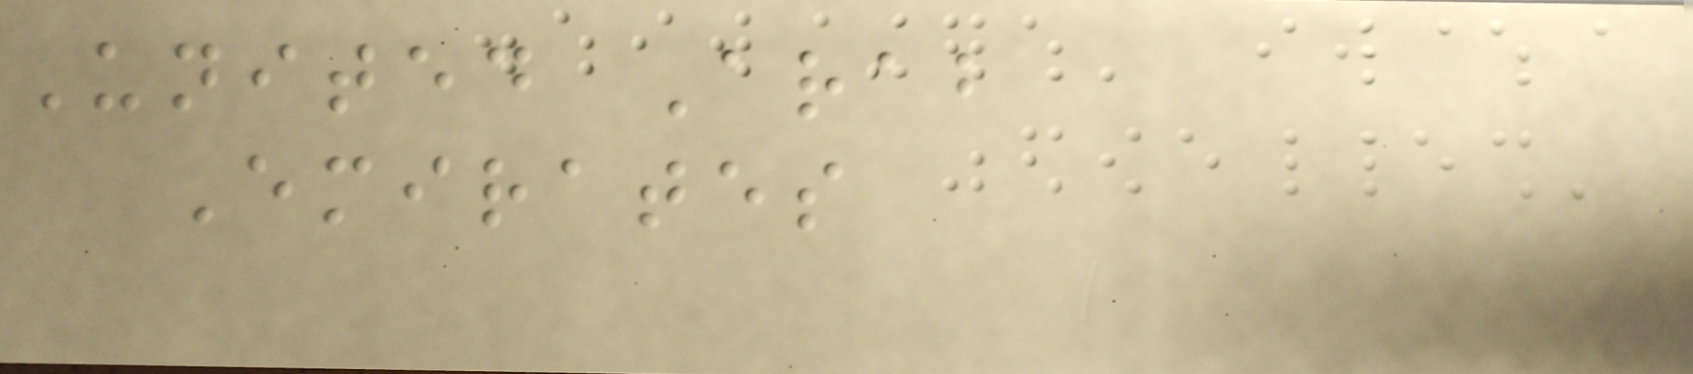United Arab
Emirates
